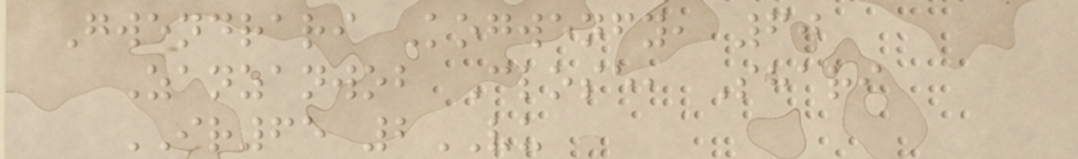Gwendrari Kogwenfy, 60
Zanzanwob Close, Shari
IR65 2VU
